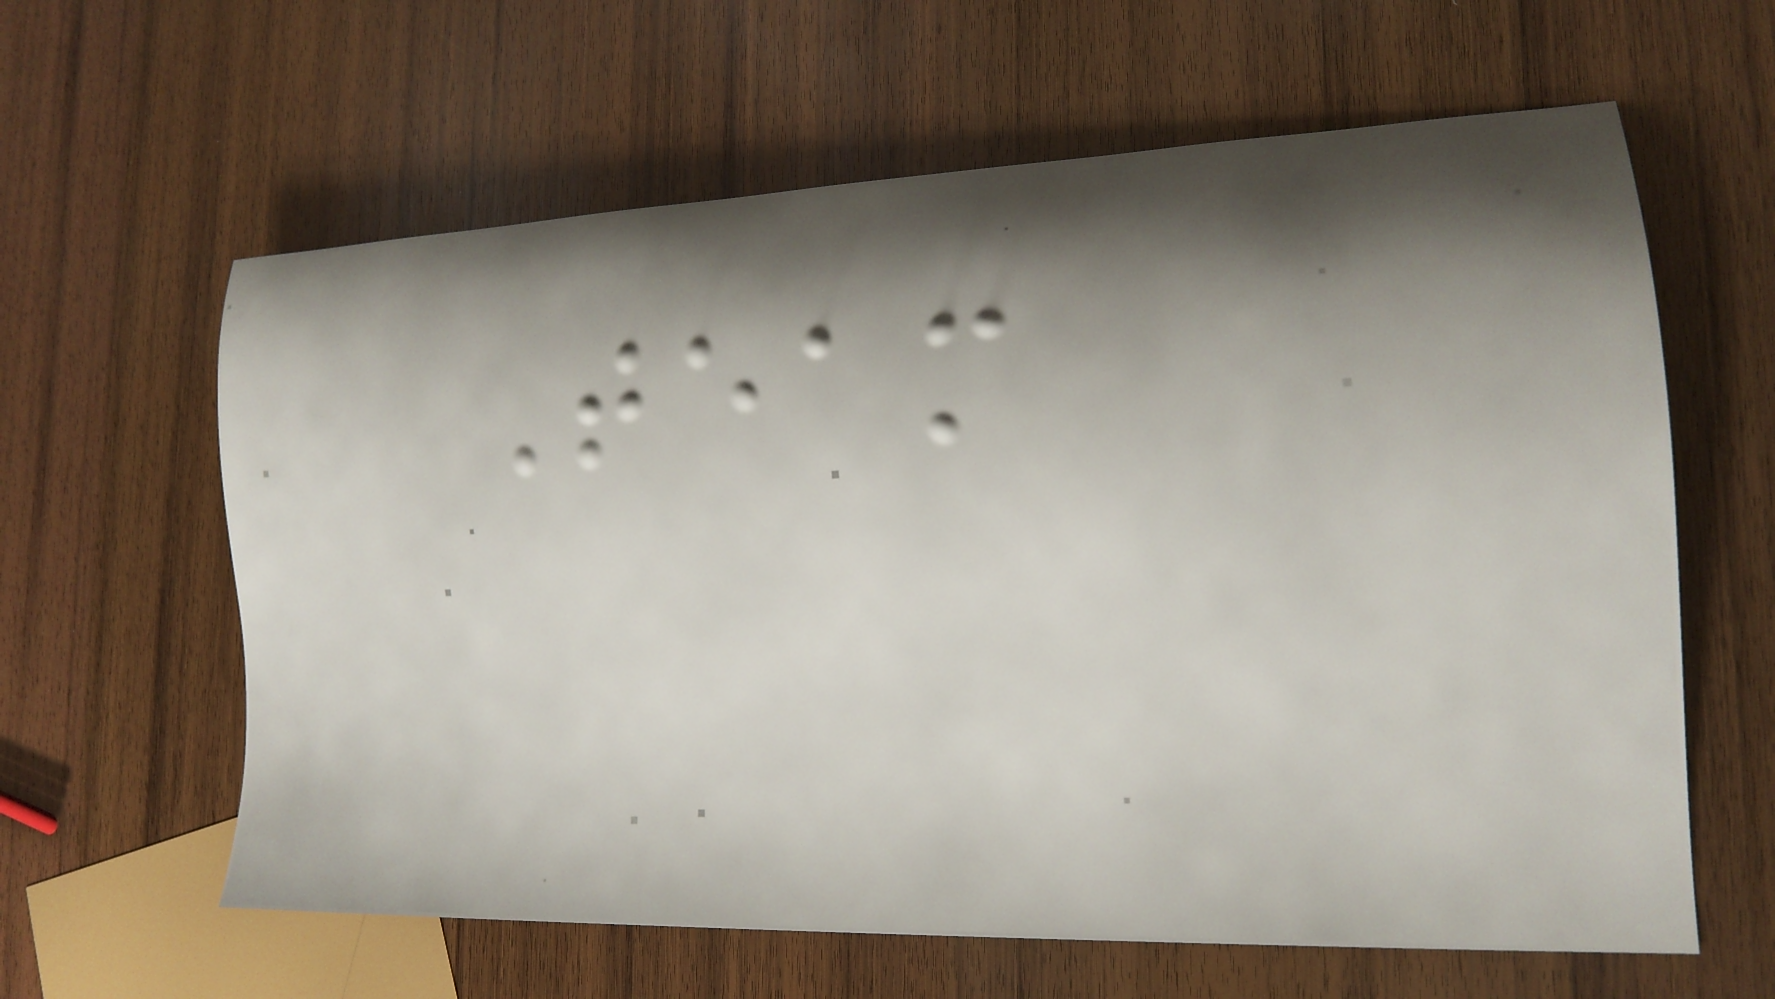Team
